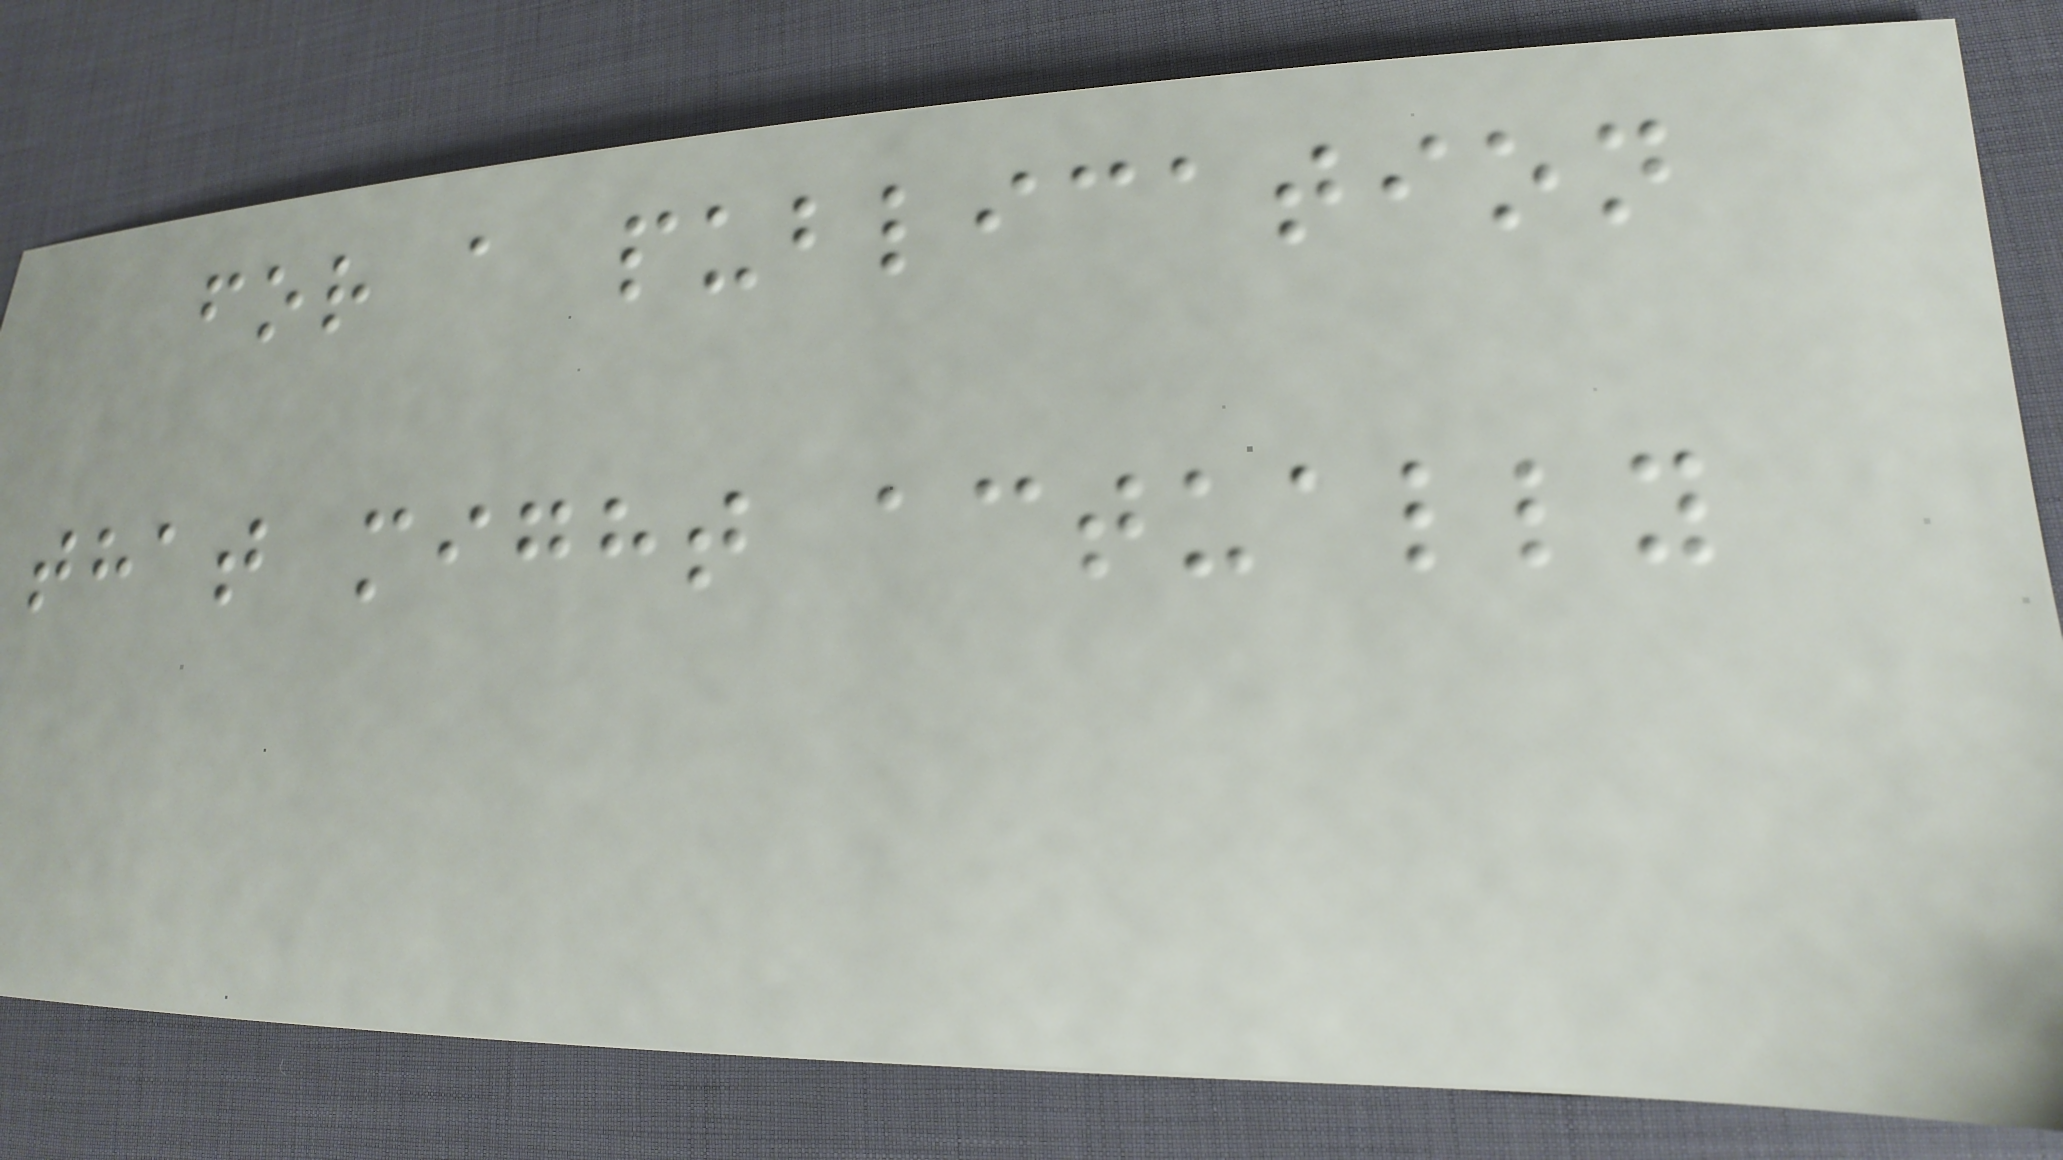for a publication
that might actually
